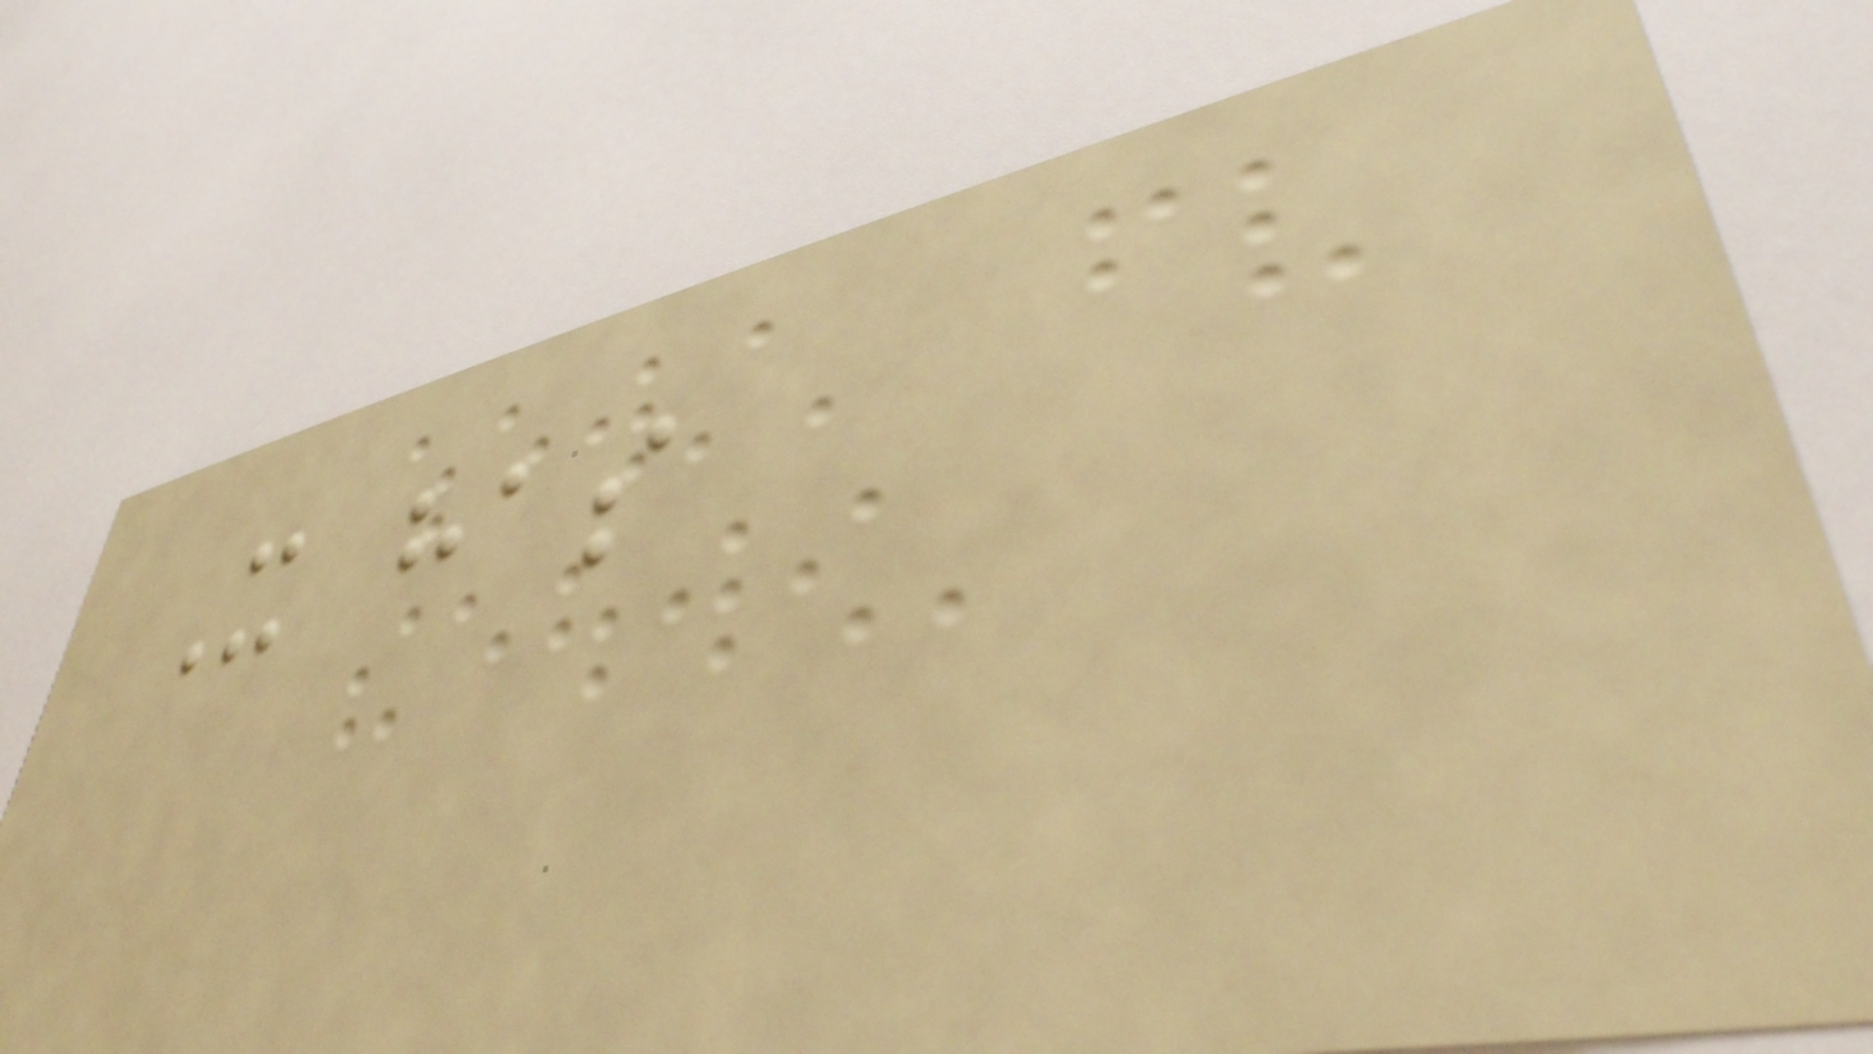It has
